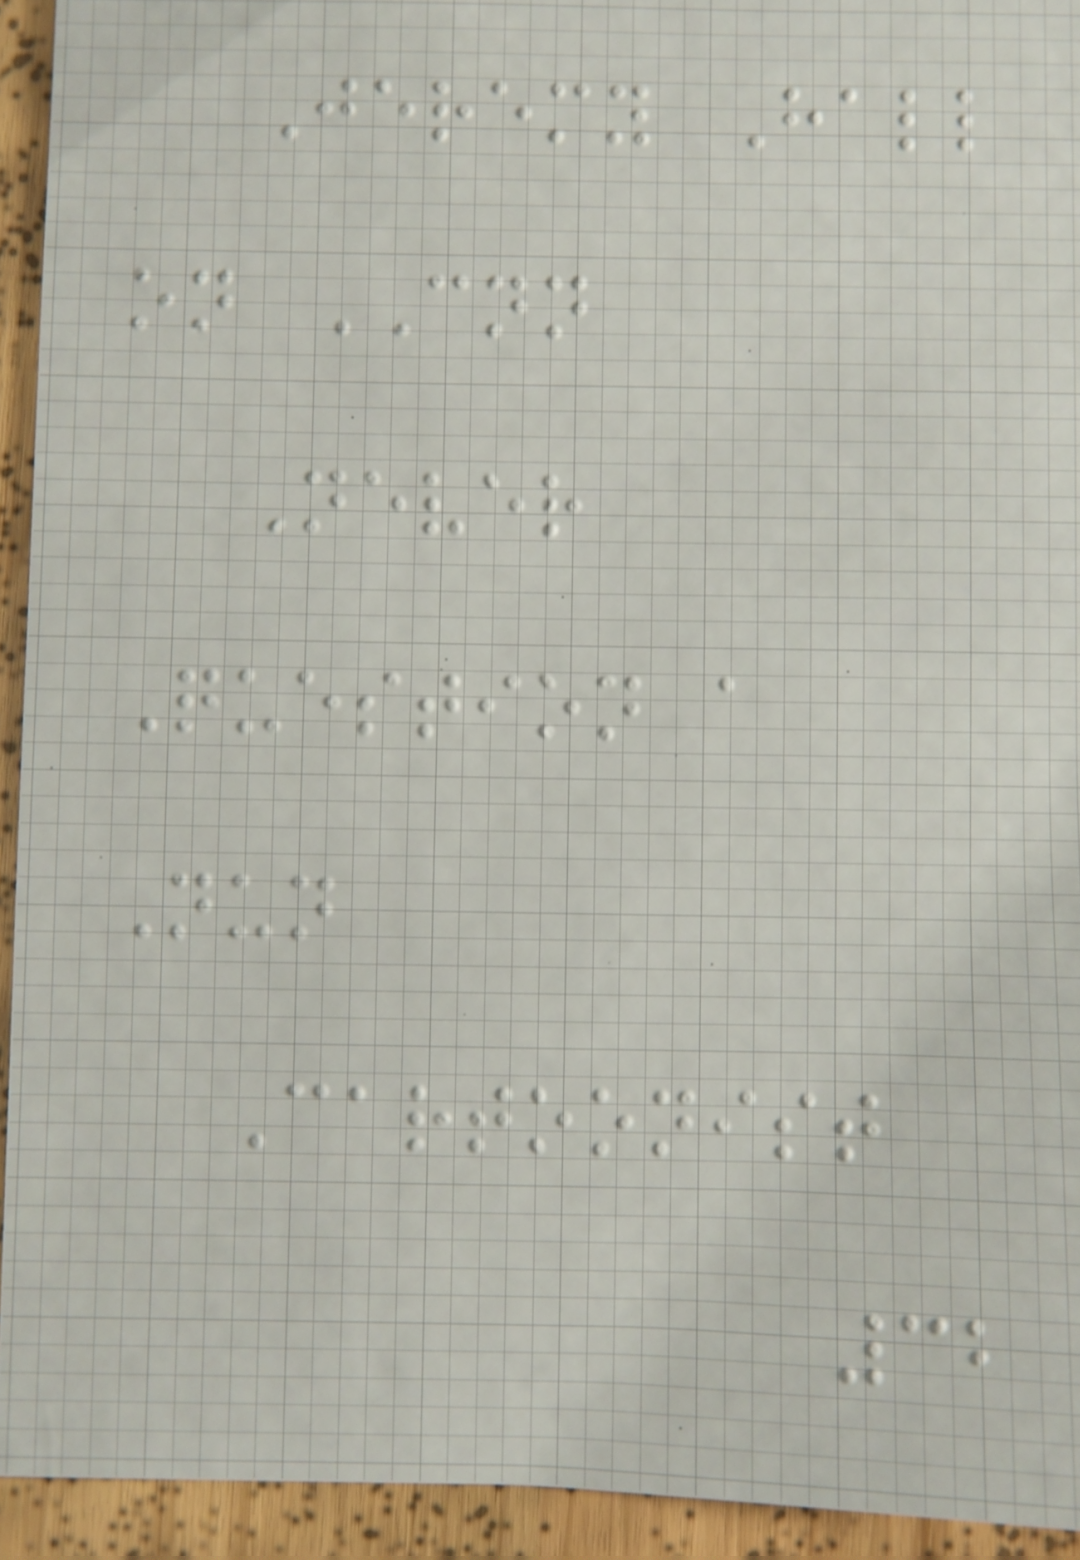Jeremy Hall
on CNN
Never
Question a
Nun
Cartoonist
32
